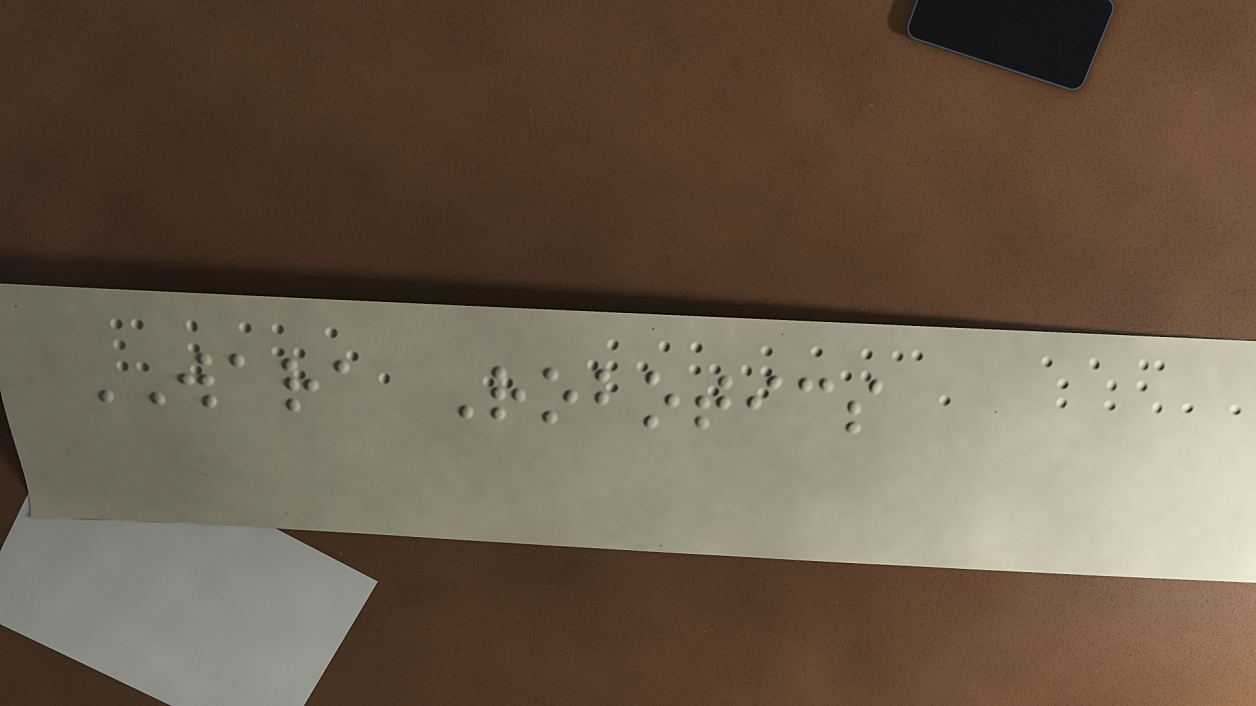WARA Robotics
